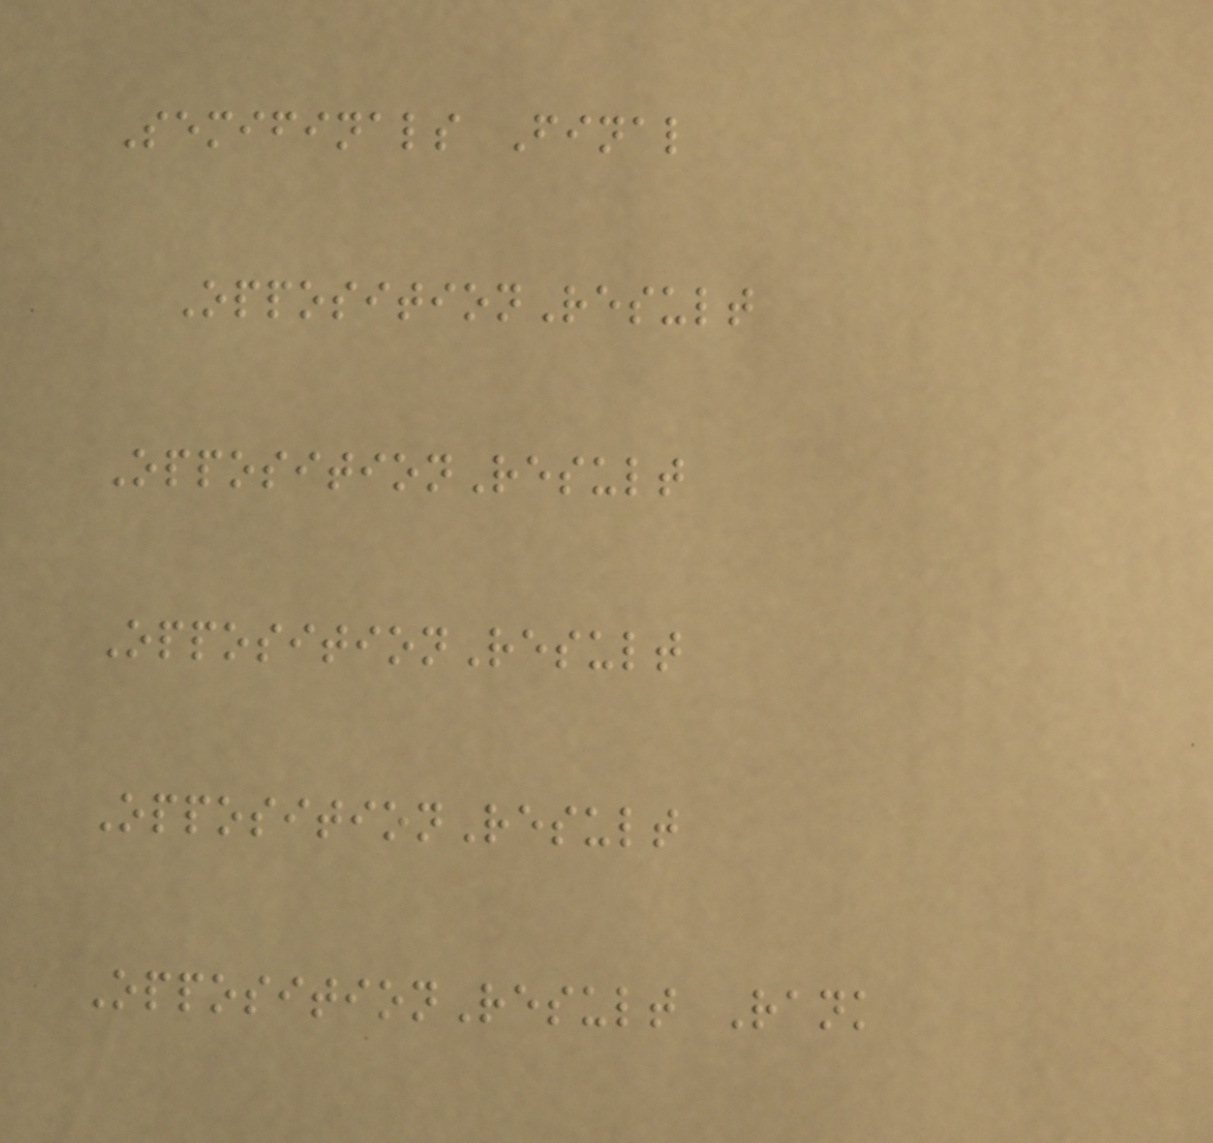Semifinals Final
OppositionResult
OppositionResult
OppositionResult
OppositionResult
OppositionResult Rank
